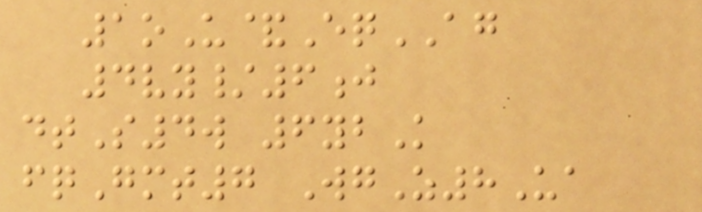1oU&EqAG
4vy/6j
dtS4w 6ybK
fqGmt7 WgZ8Ua
